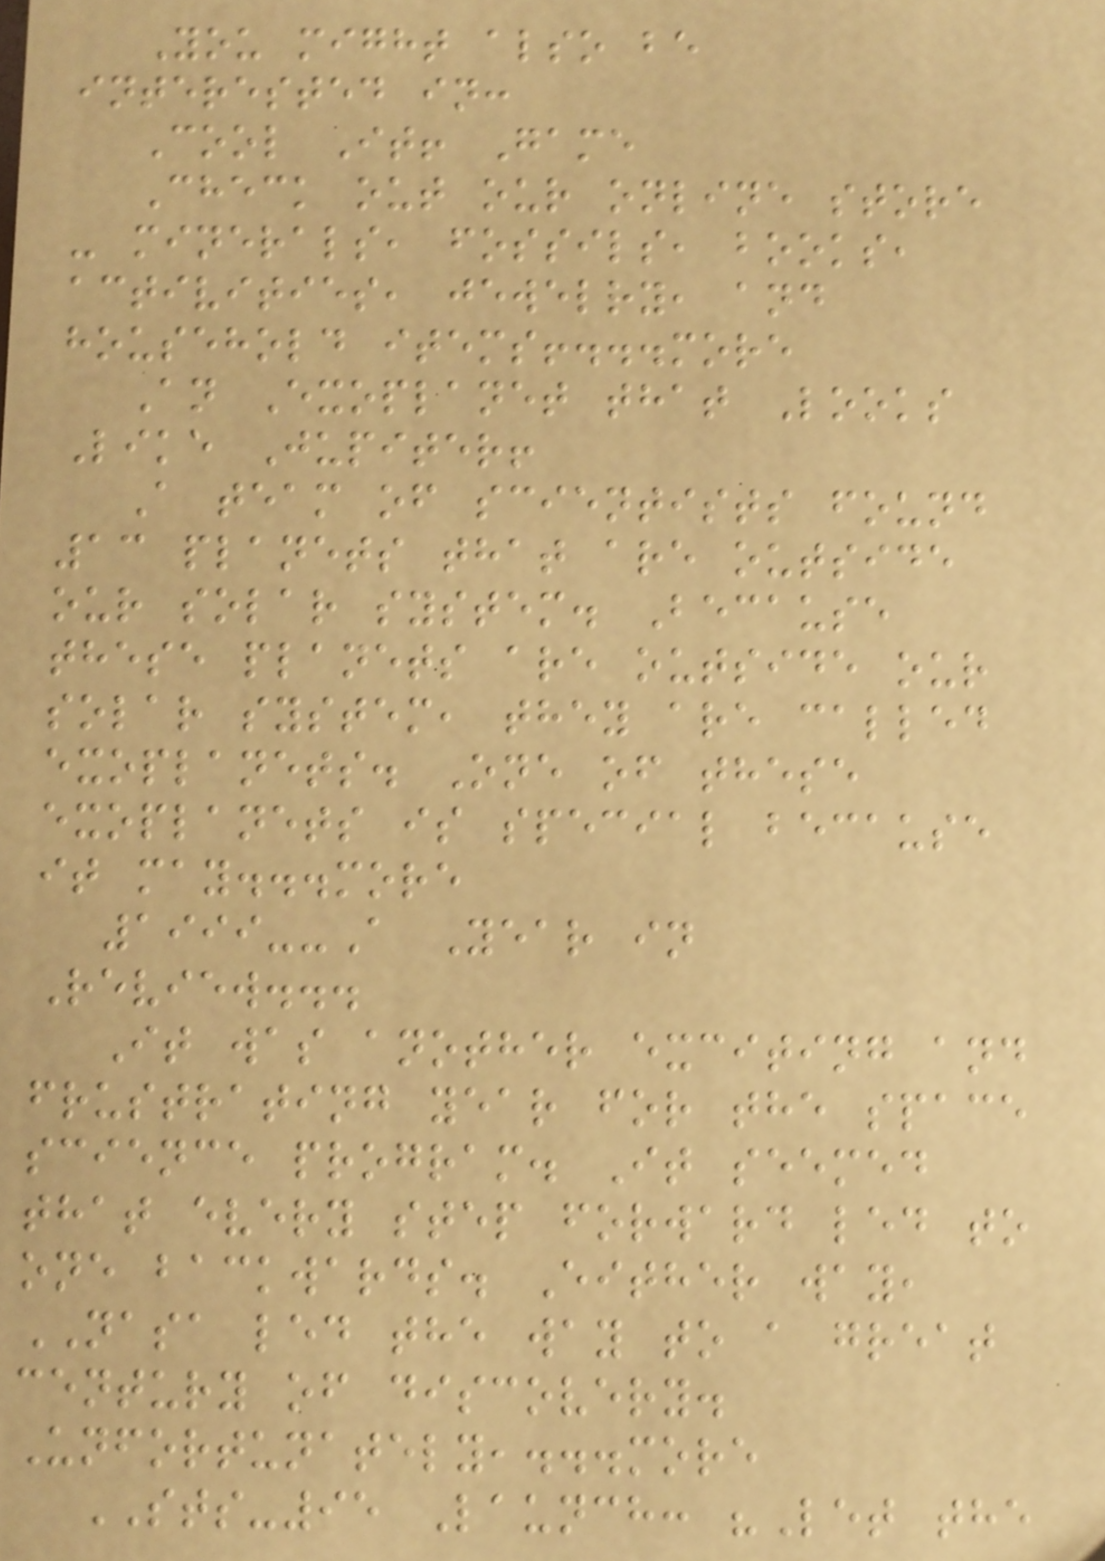You might also be
interested in:
Cool It! Game
Check out our online store
- minerals, fossils, books,
activities, jewelry, and
household items!...more
An Exoplanet that Looks
Like Jupiter!
A team of scientists found
13 planets that are outside
our solar system. Because
these planets are outside our
solar system, they are called
exoplanets. One of these
exoplanets is special because
it may...more
1999--A Year in
Review...
It was another exciting and
frustrating year for the space
science program. It seemed
that every step forward led to
one backwards. Either way,
NASA led the way to a great
century of discovery.
Unfortunately,...more
STS-95 Launch: "Let the
